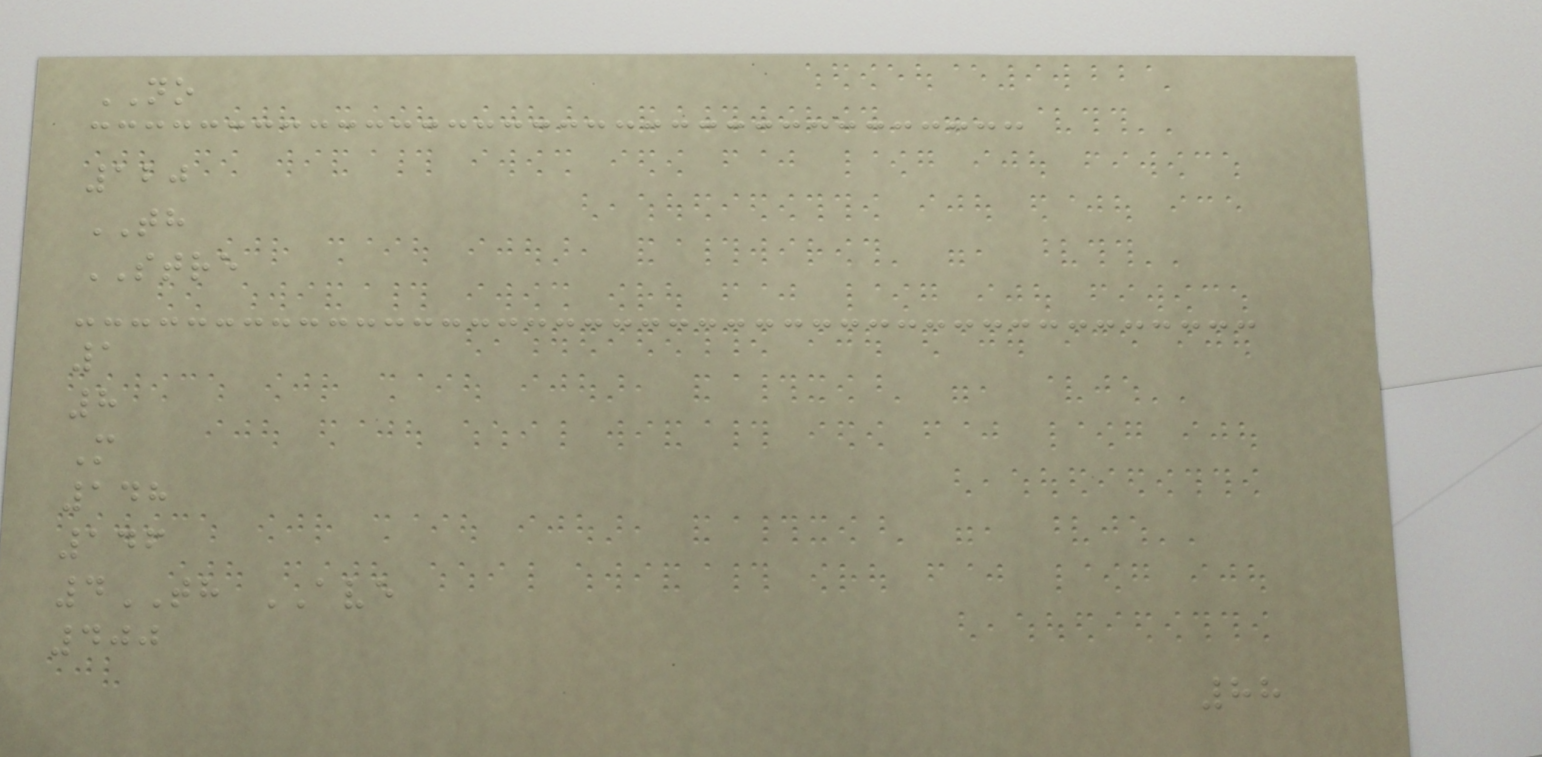NO
120
TH
STRE
1
8
M
148
146
4TH AVE
400
88
